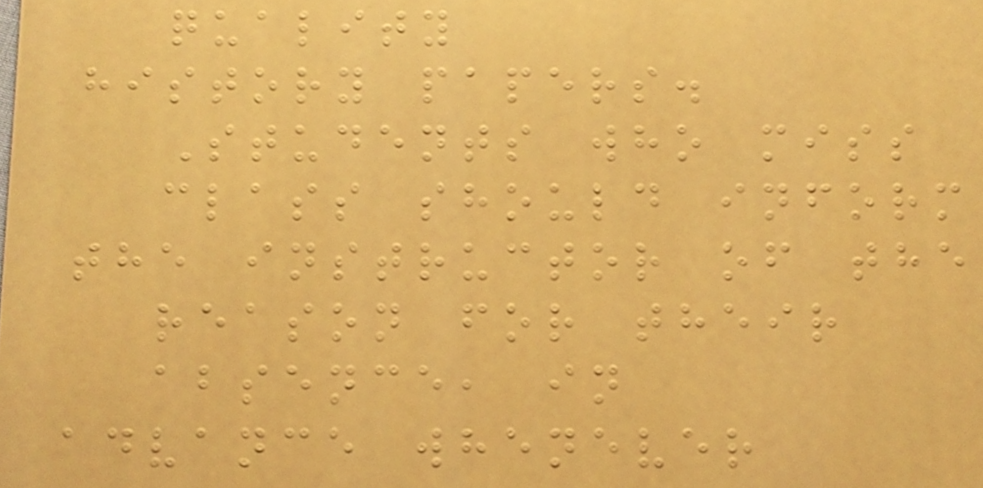quality
history papers.
Students who miss
class should inform
the instructor of the
reason for their
absence, in
advance whenever
